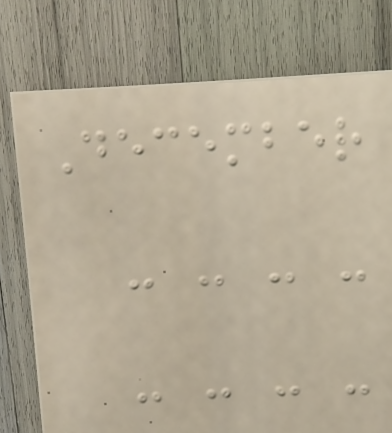December
- - - -
- - - -
